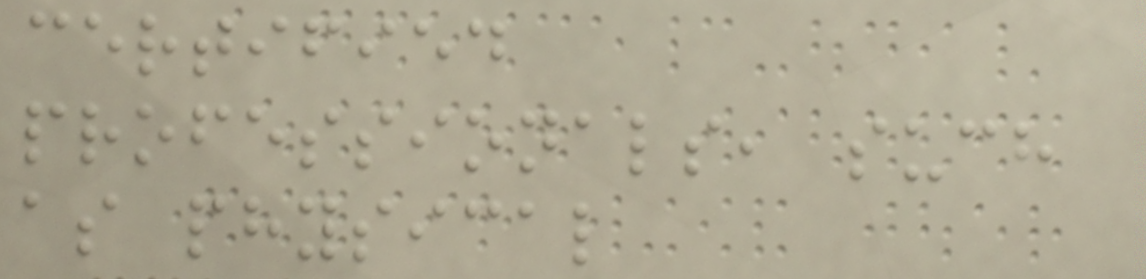certified
professionals, such
as physical
